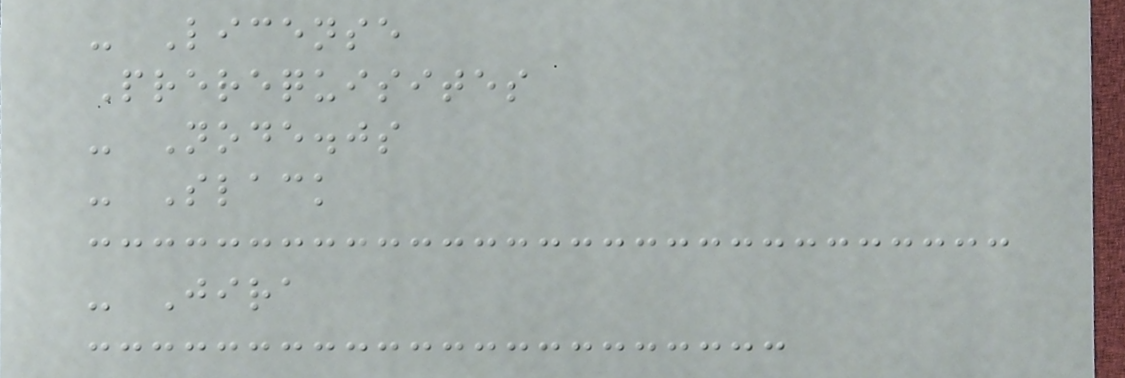- License
Prerequisites
- Node.js
- Slack
- Jira
